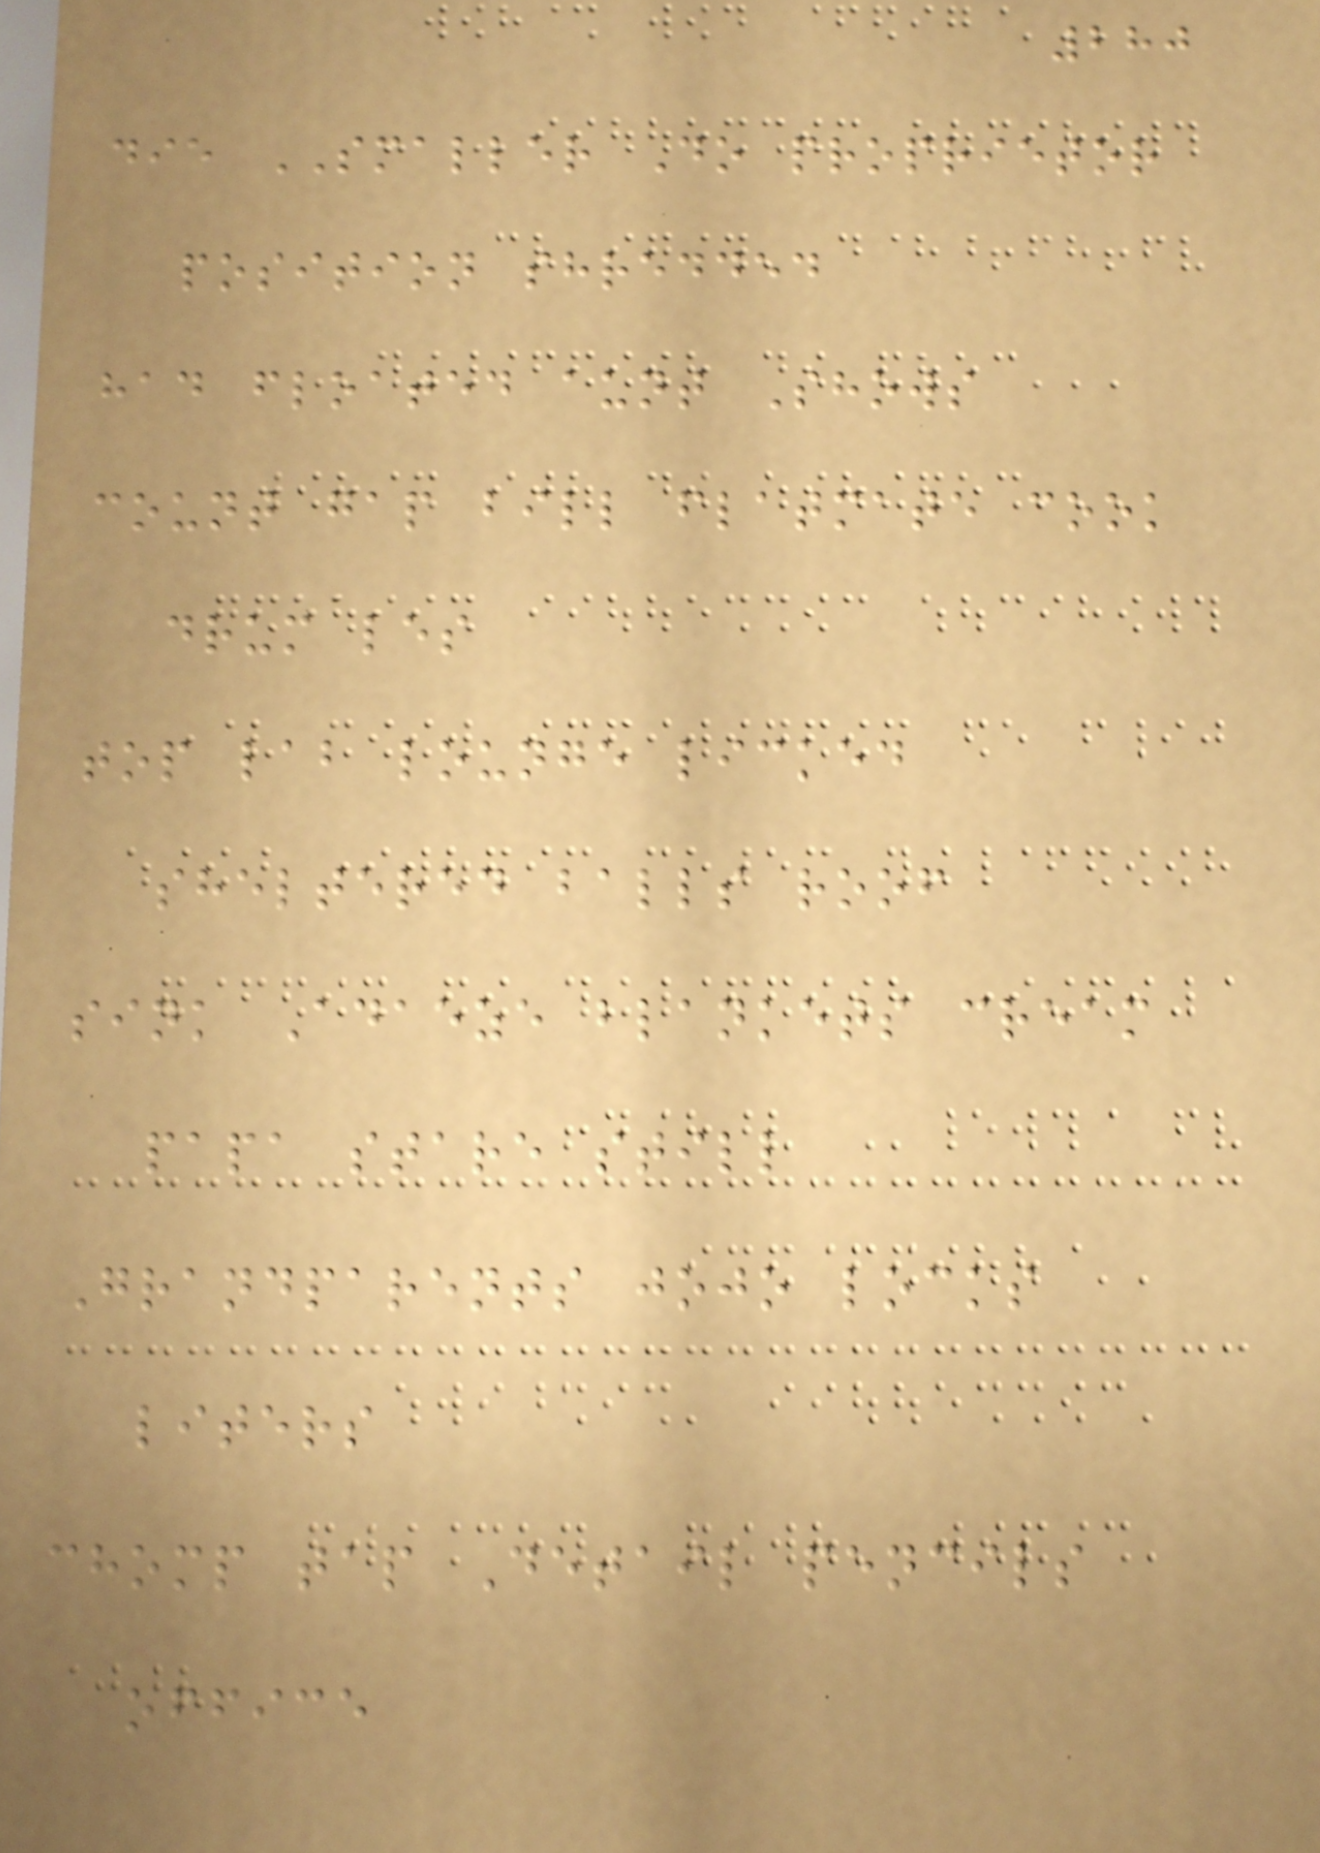280
die SMALLER Do proprietor
position shredded
had floated aunt Shows
count gap bill flatmate cook
drum les
top lab lounge licked
sheltered balls roof
sink Adaeze blankets cream
papa stare still
Grandparents jojo locks
liters
chomp tap Detail pencils
office
